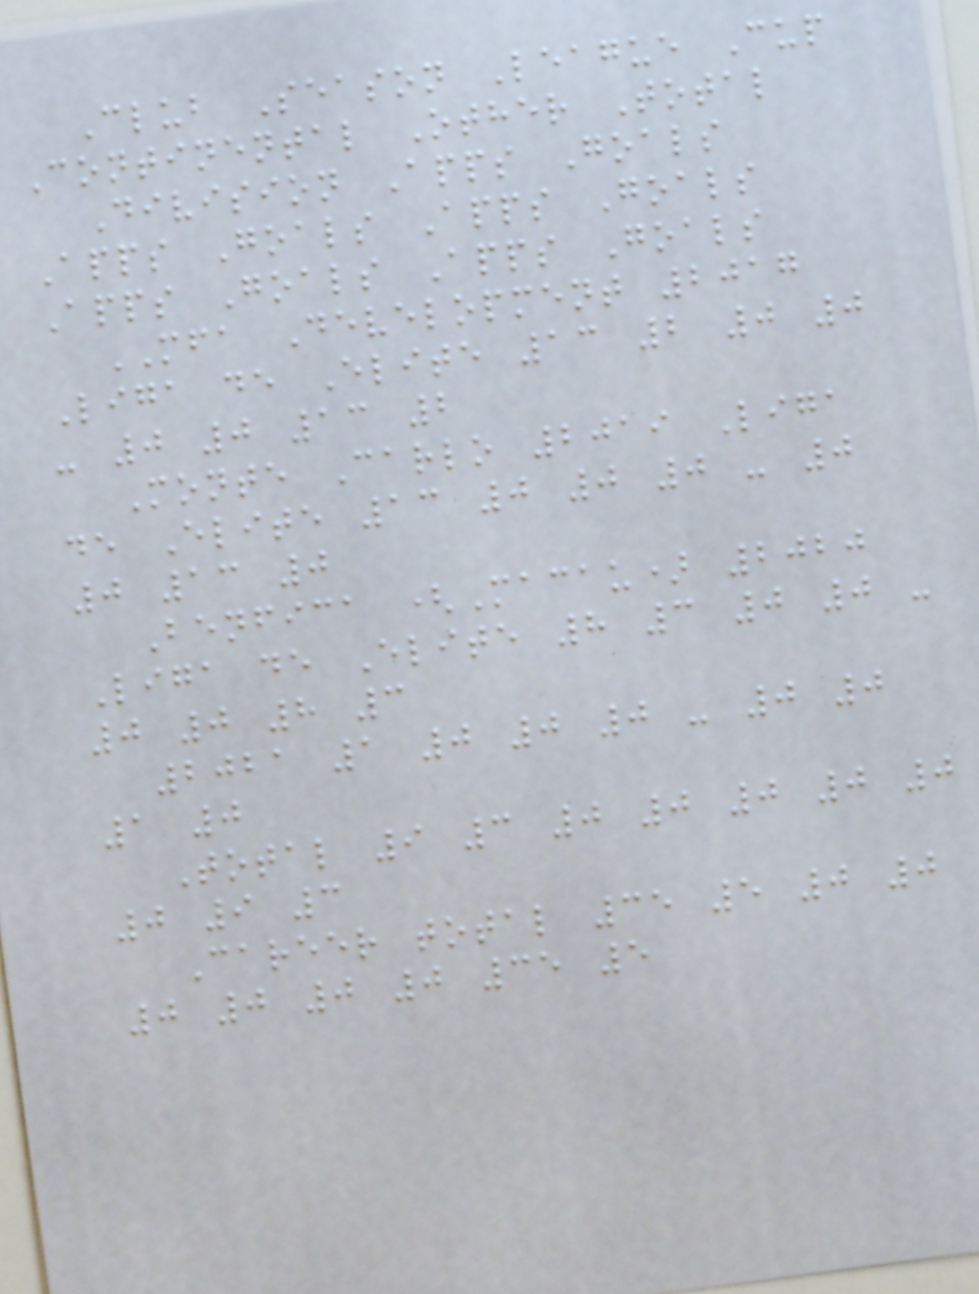Club Season League Cup
Continental Other Total
Division Apps Goals
Apps Goals Apps Goals
Apps Goals Apps Goals
MFA Development 2017
Liga de Elite 13 2 0 0
- 0 0 13 2
Monte Carlo 2019 Liga
de Elite 13 0 0 0 - 0
0 13 0
Benfica (Macau) 2020
Liga de Elite 8 3 0 0 -
0 0 8 3
2021 1 0 0 0 - 0 0
1 0
Total 9 3 0 0 0 0 0
0 9 3
Career total 35 5 0 0
0 0 0 0 35 5
